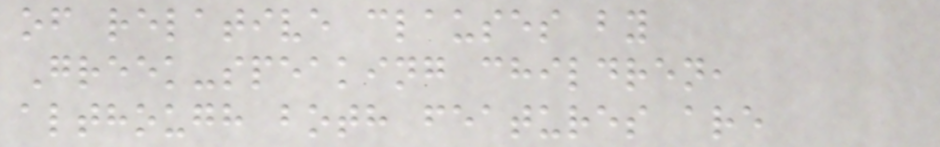of relative clauses by
Greek-speaking children,
although both features are
